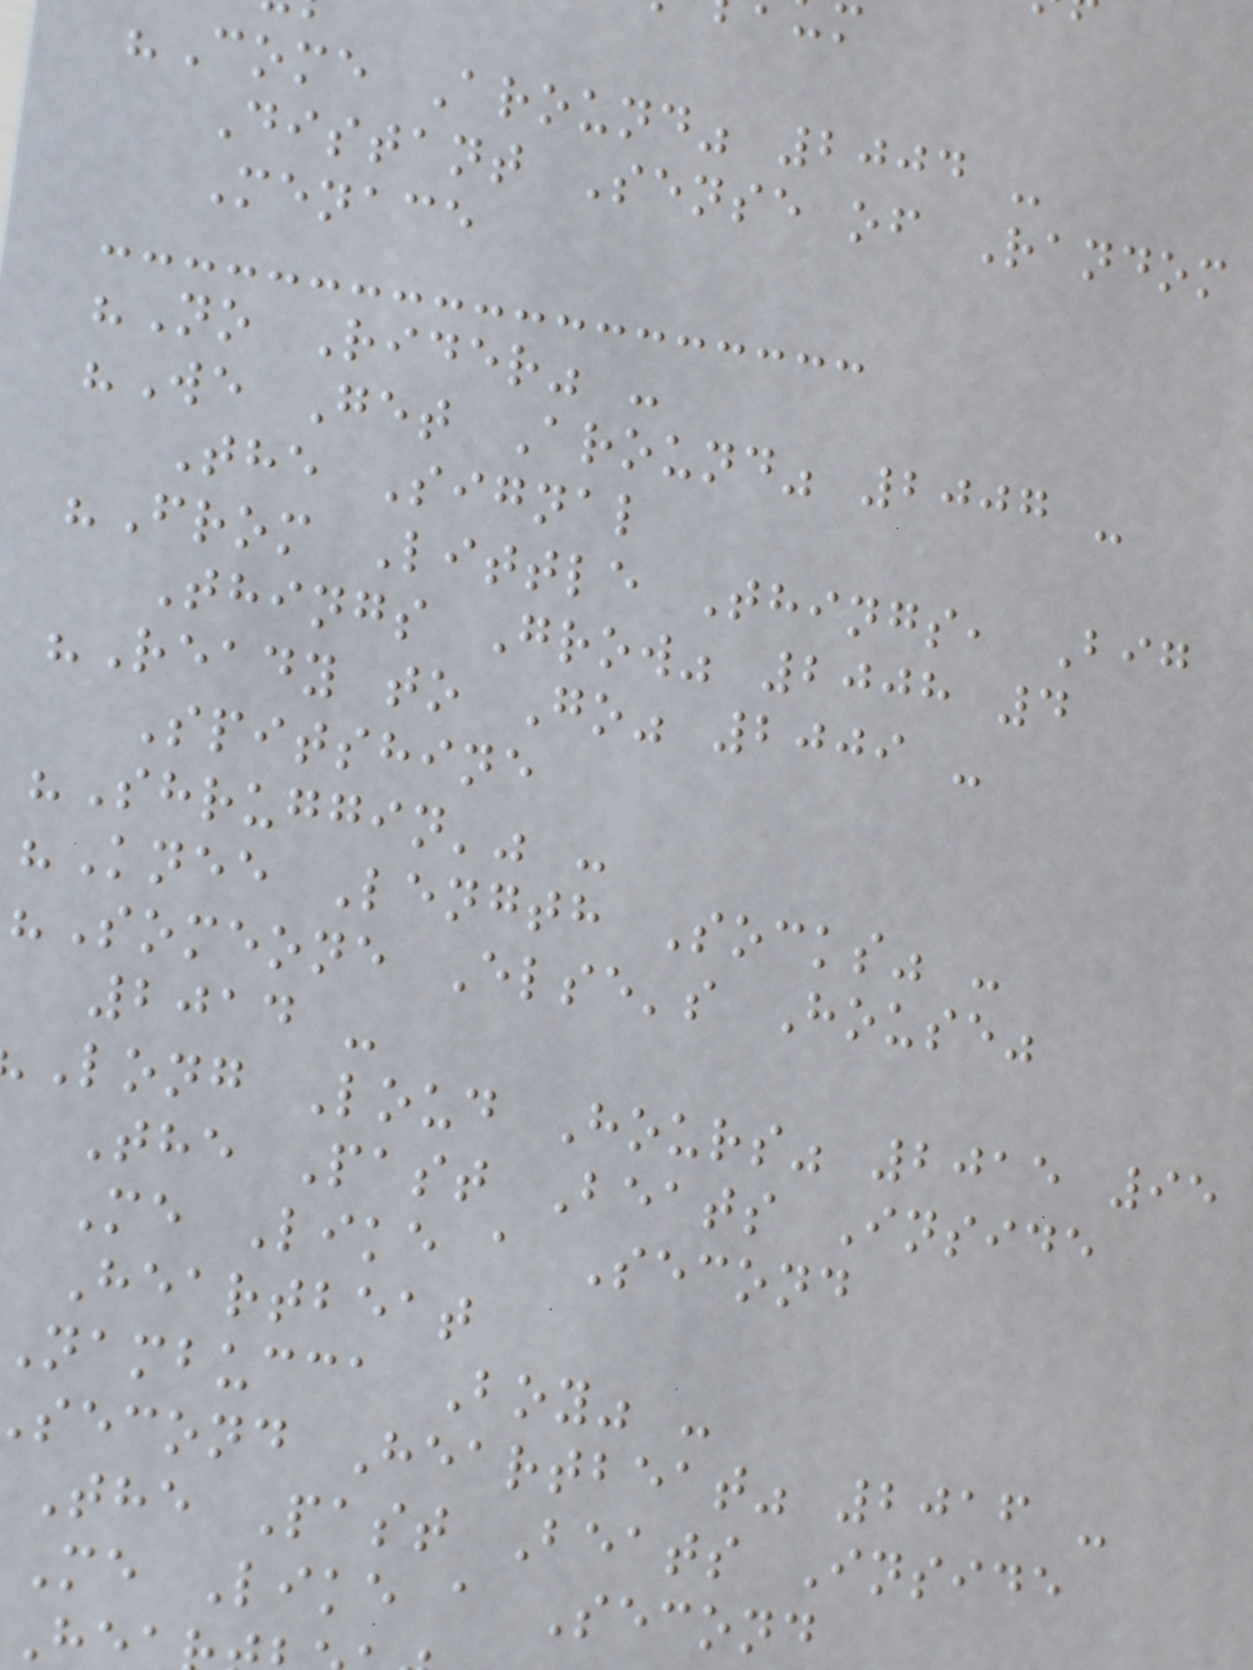"Come Around" 2004 -
Distant Sense of Random
Menace
"No Rider" -
"We Get Around" 2007 -
The Signal
"From Little Things, Big
Things Grow" 2008 4
"Ready to Go" 2009 -
Spitshine
"Shruggin'" -
"Knee Length Socks" -
"Someone Else's House"
2014 -
Long Loud Hours" 2015 95
The Past Beats Inside
Me Like a Second
Heartbeat
nambucca Boy" -
second Heartbeat" 2016 -
The Past Beats Inside
Me Like a Second
